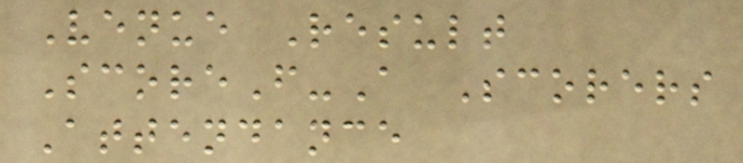Venue Result
ScoreF-A Scorers
Attendance
